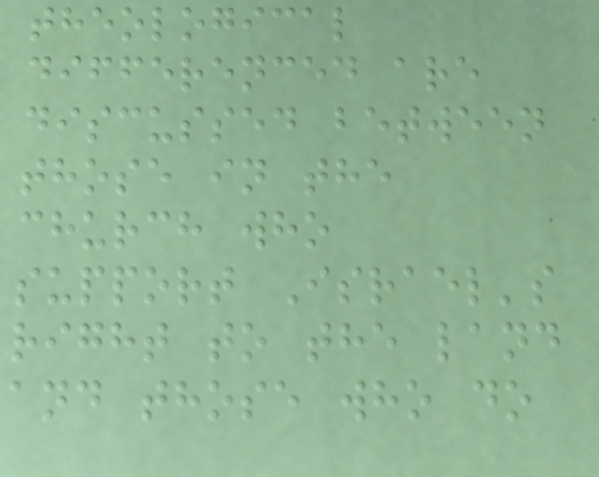theological
differenced are
discussed between
those in the
church who
support Israel's
right to the land
and those who do
